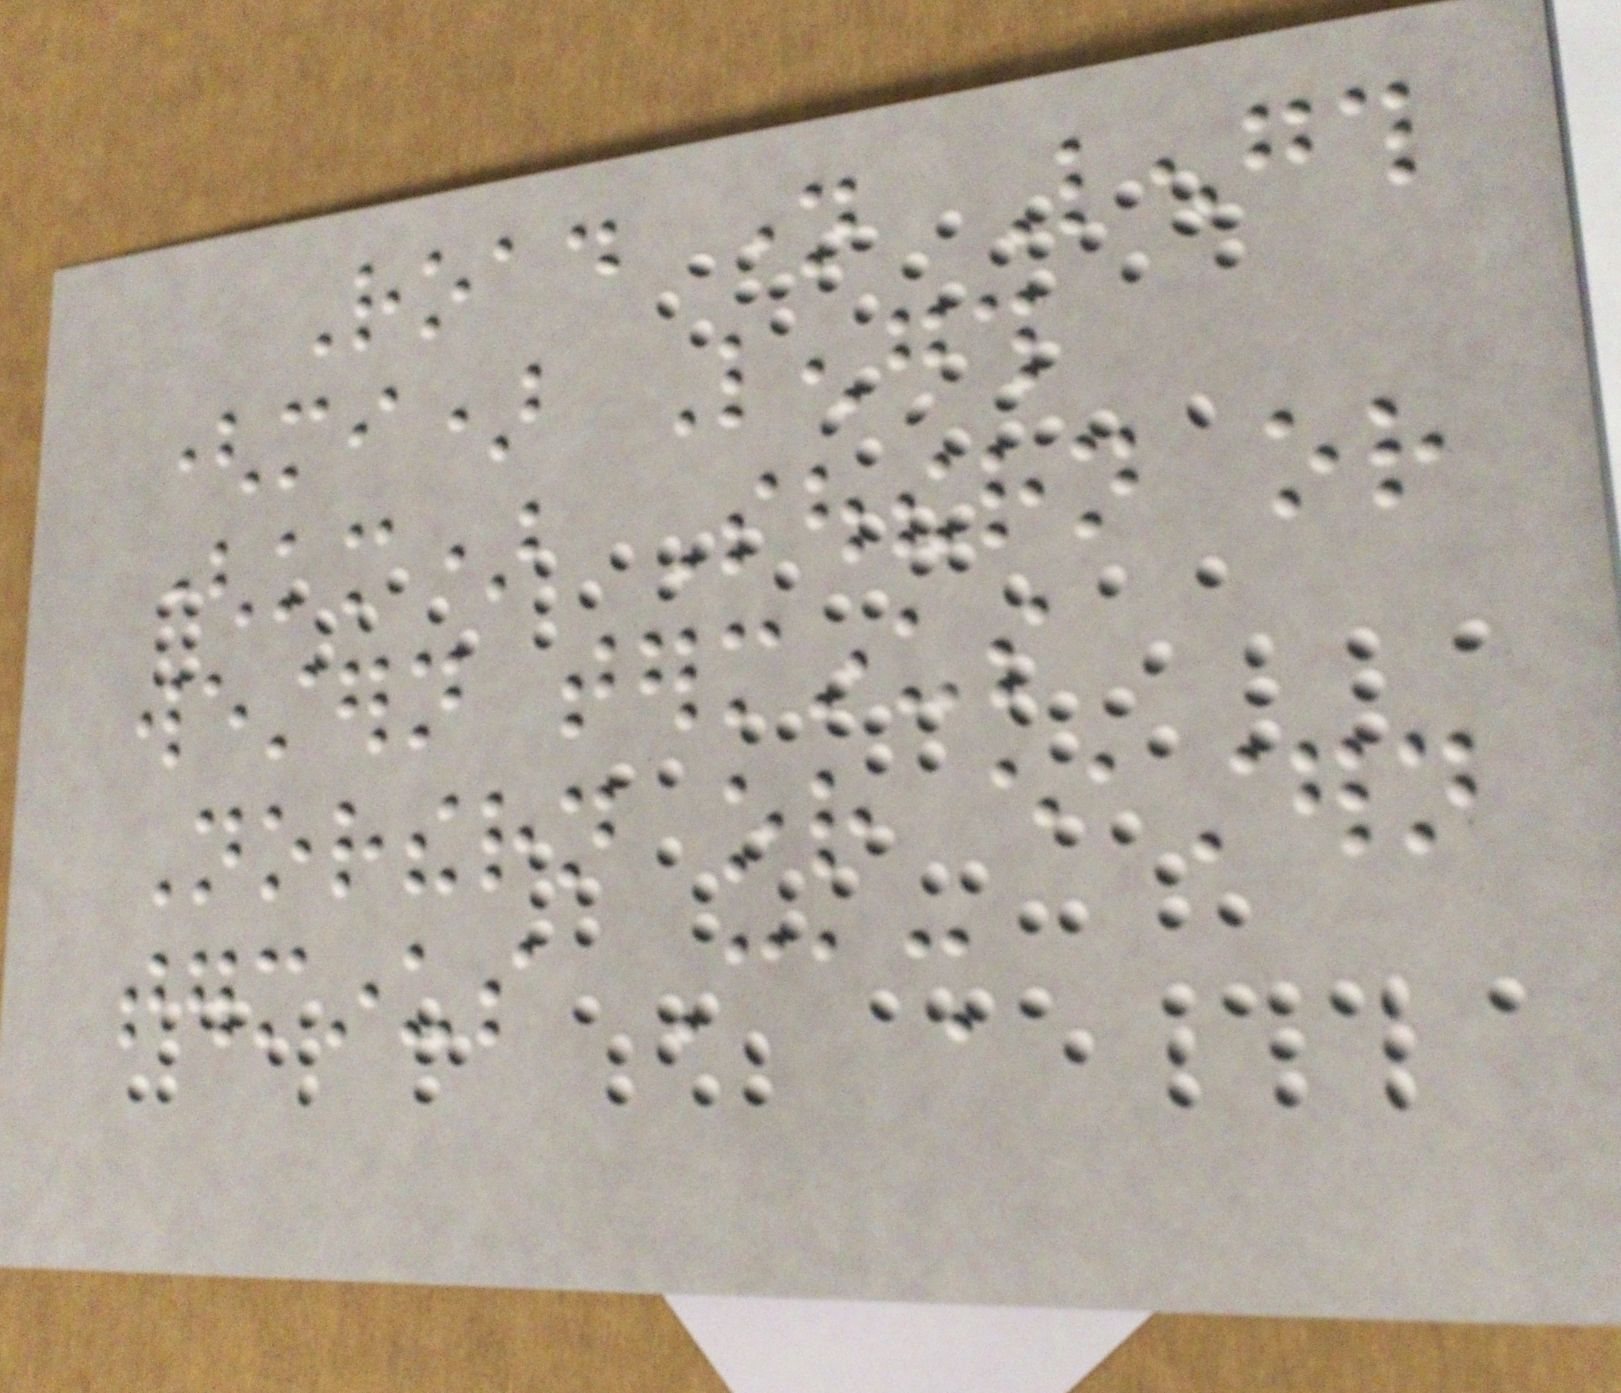Road name Length
(mi) Length
(km) Southern or
western terminus
Northern or eastern
terminus Cash
